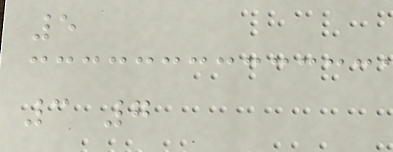5
3 7
